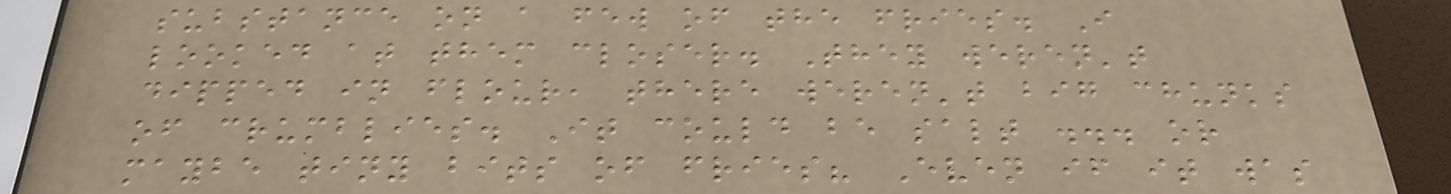substance on a few of the fries. I
looked at them closer. They weren't
dipped in flour, there weren't big chunks
of crumblies. It could be salt ... or
maybe tiny bits of fries? Even if it was
